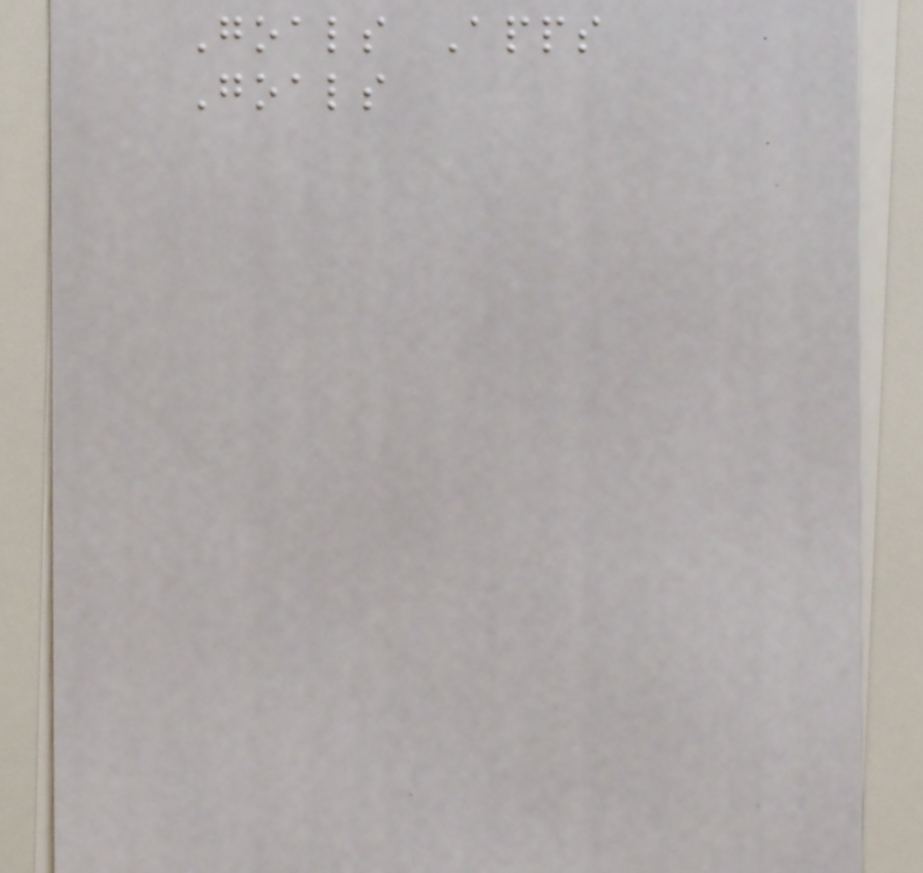Goals Apps
Goals
